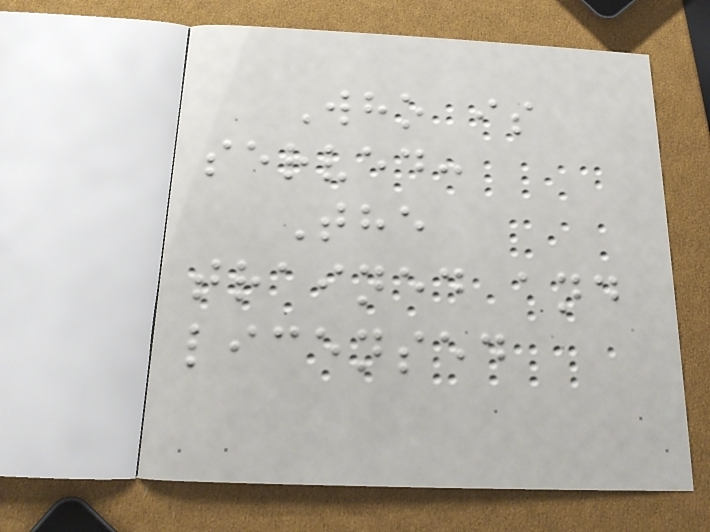Who is
served:
The
trained and
licensed
